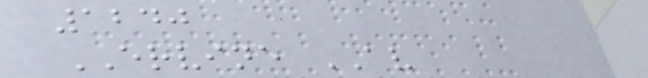1240
ERVINE AV
